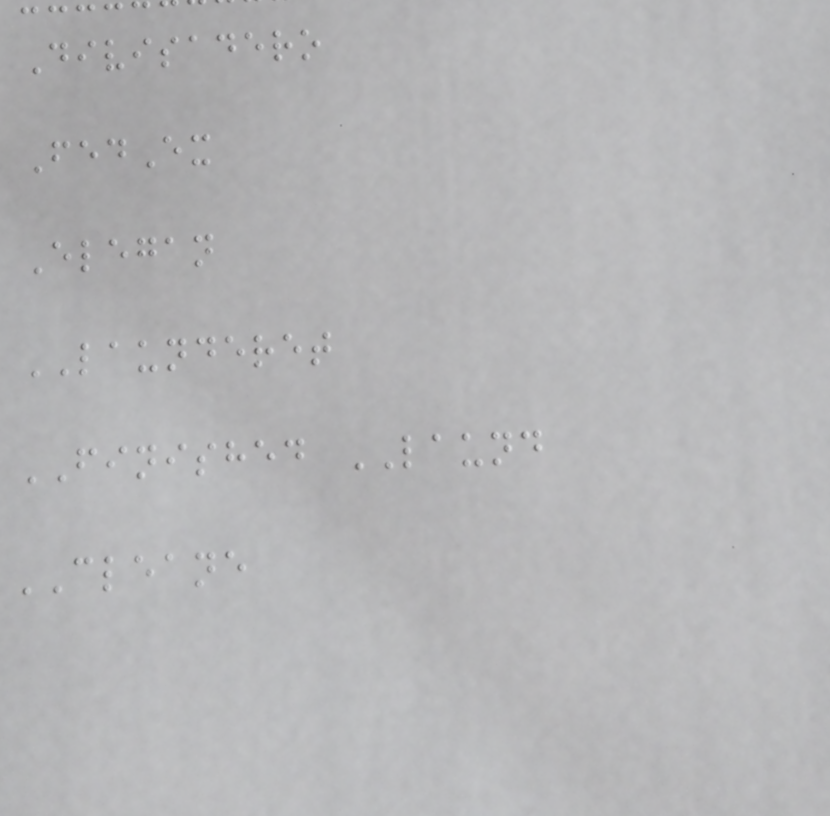Divisadero
FedEx
Elegan
LAUNDERET
FINISHED LAUND
CLEANE
